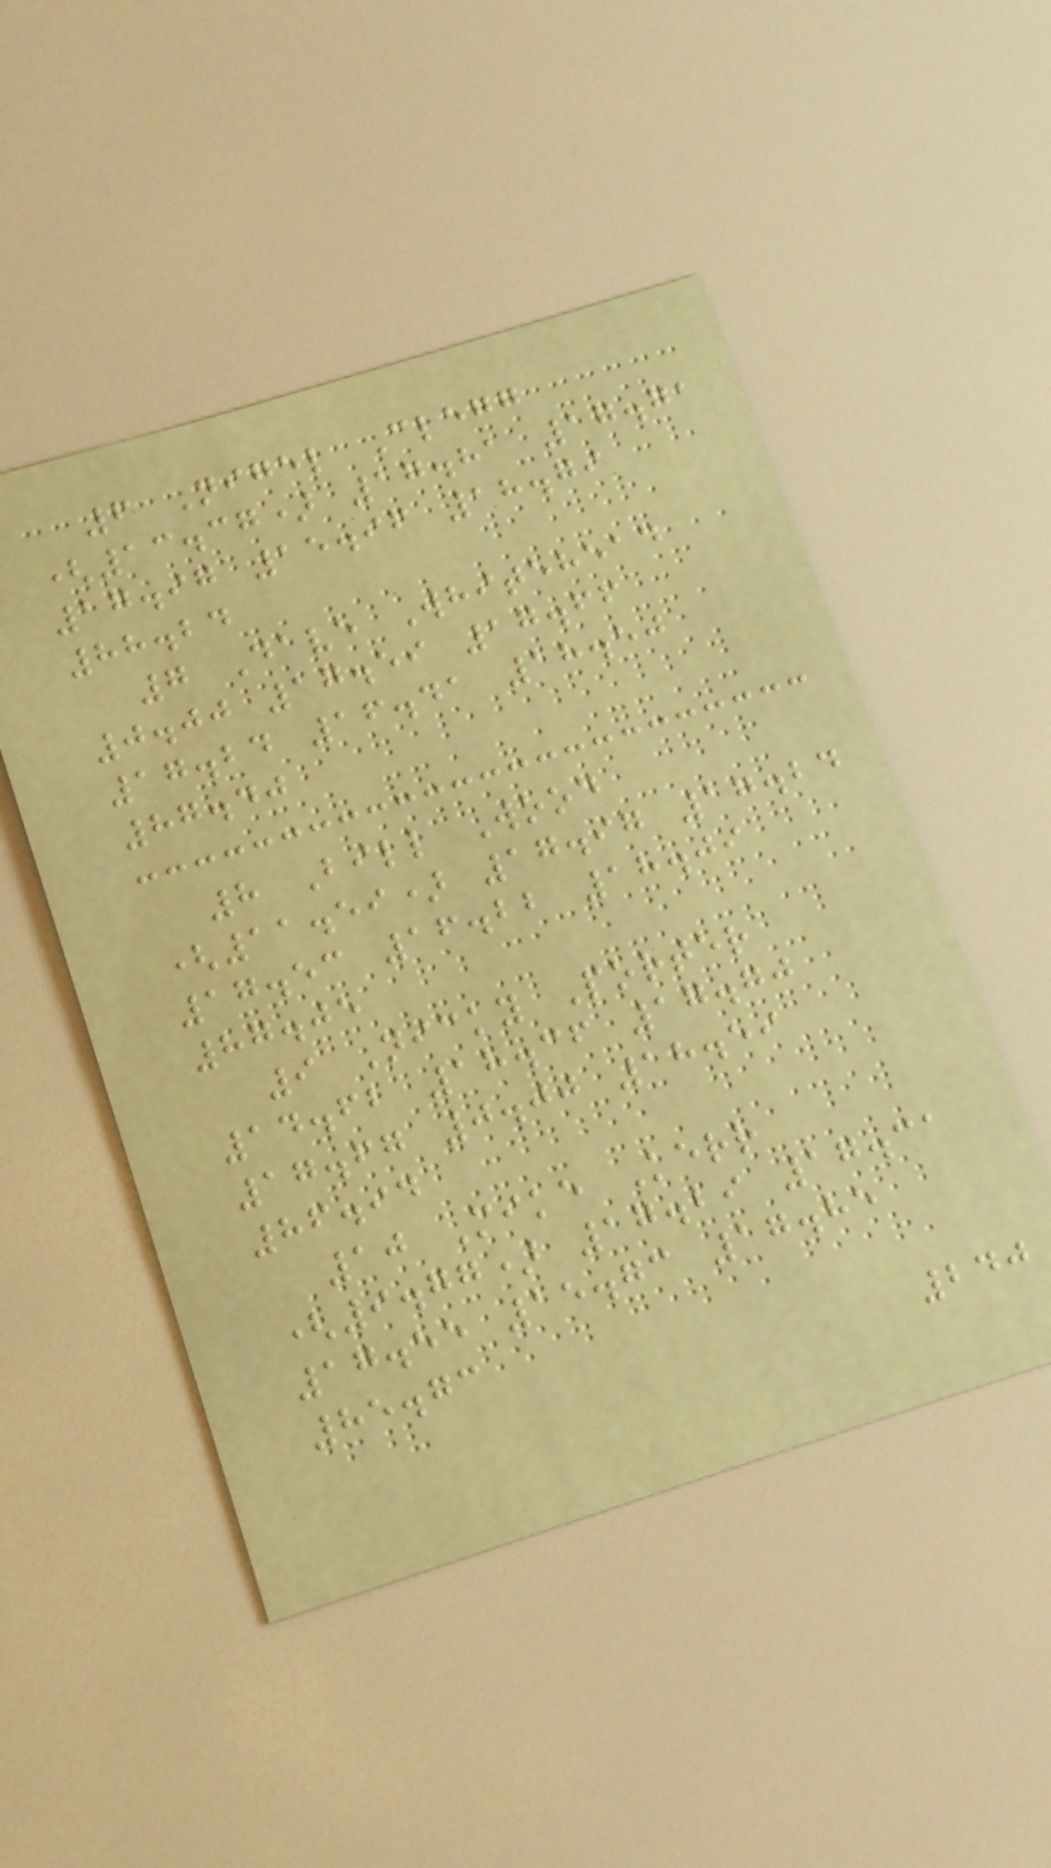6 Nigel Clegg
(13.37) 17.81 17.71
17.97 15.96 18.79
88.24
7 Dave Whitehead
0.00 17.59 17.66
17.24 16.41 18.50
87.40
8 Bill Wood
(11.59) 17.97 17.24
17.53 16.22 18.09
87.05
9 Nicky Porter
14.62 18.36 17.70
17.67 0.00 18.59
86.94
10 Mike Kerr
(9.77) 17.29 17.31
17.55 15.73 17.85
85.73
240
